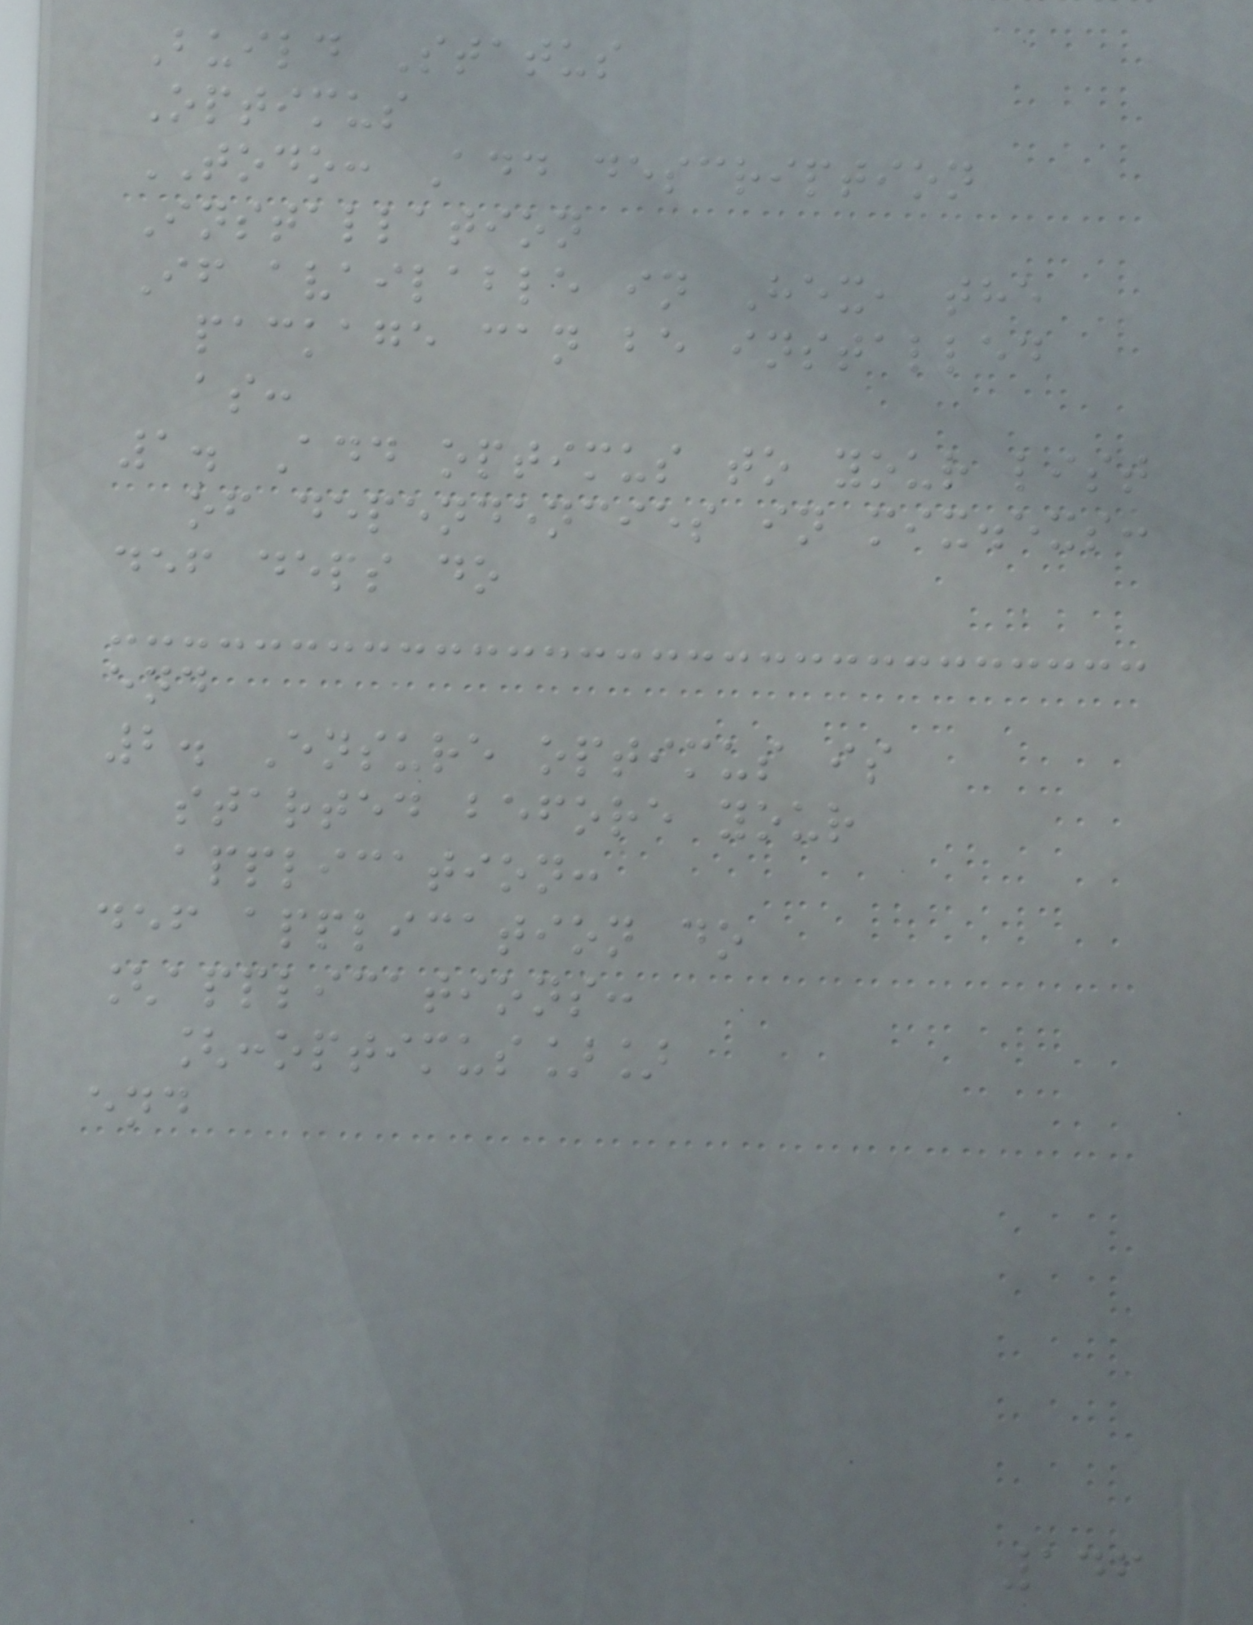Build Status
Optimus
TODO: Add description
Installation
If available in Hex, the
package can be installed
as:
1. Add optimus to your list
of dependencies in mix.exs:
def deps do
end
2. Ensure optimus is
started before your
application:
def application do
[applications:
[:optimus]]
end
146
